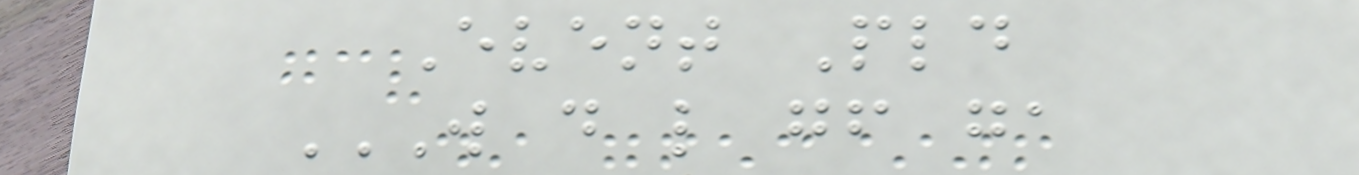Event Pld
W D L GF GA
